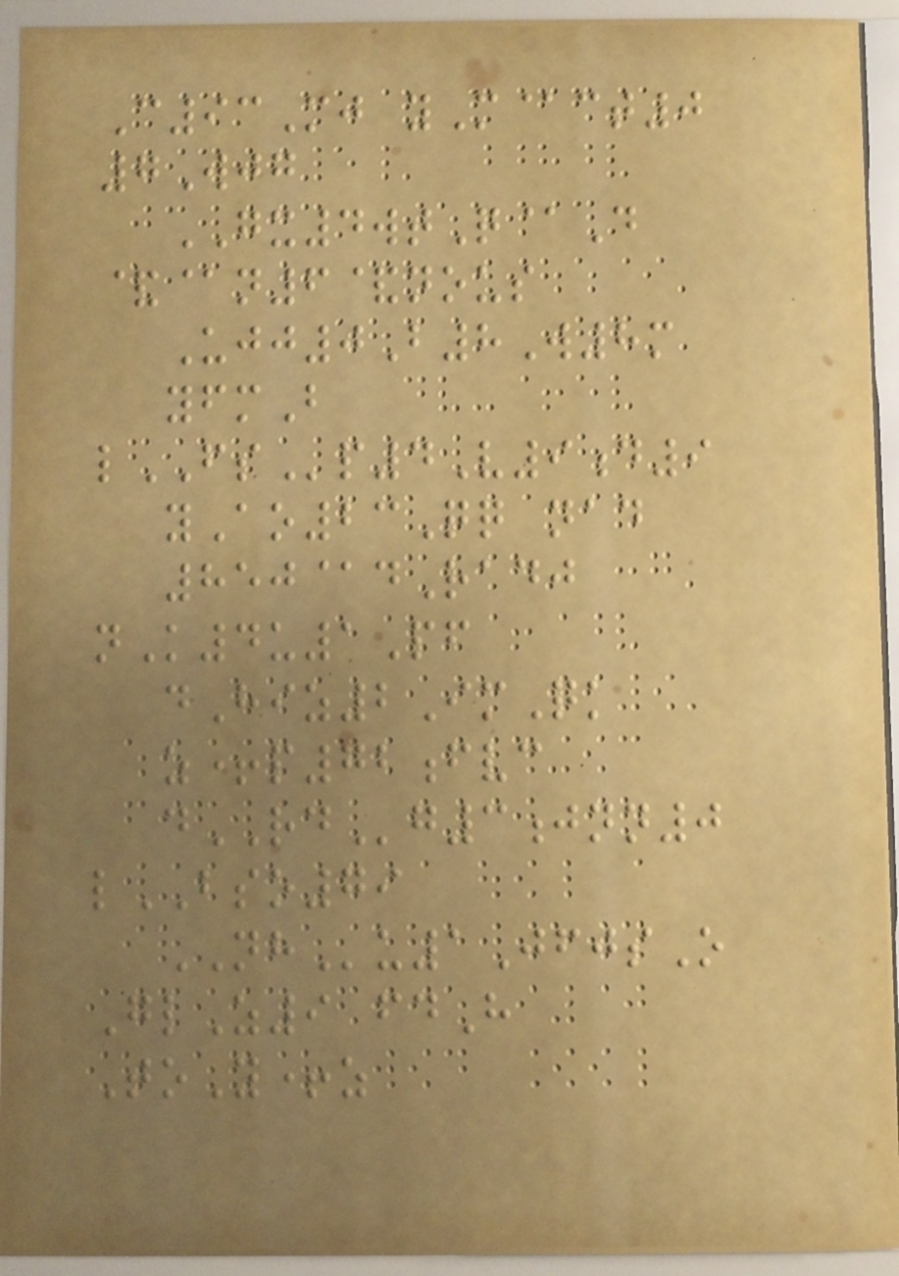C93Mj yM@ct0
7Wjg
GX4wtQ@D
&@n6&nous
Ujj0B8W8m
yfmB
lFSp4V9d9
yAo23Qq nad
850@dRadj
nK4u1Pf
dHiz2ImQk
z+p72fvc
dRDg3jnn0
lBSO79
NHu1JfjsO
GlZ9 fdH
ToY+z
